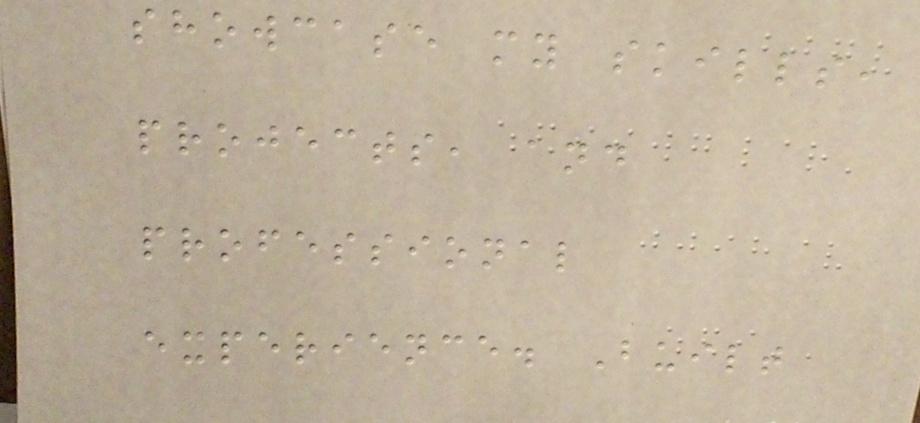showcase my skills,
projects, and
professional
experience. Built
